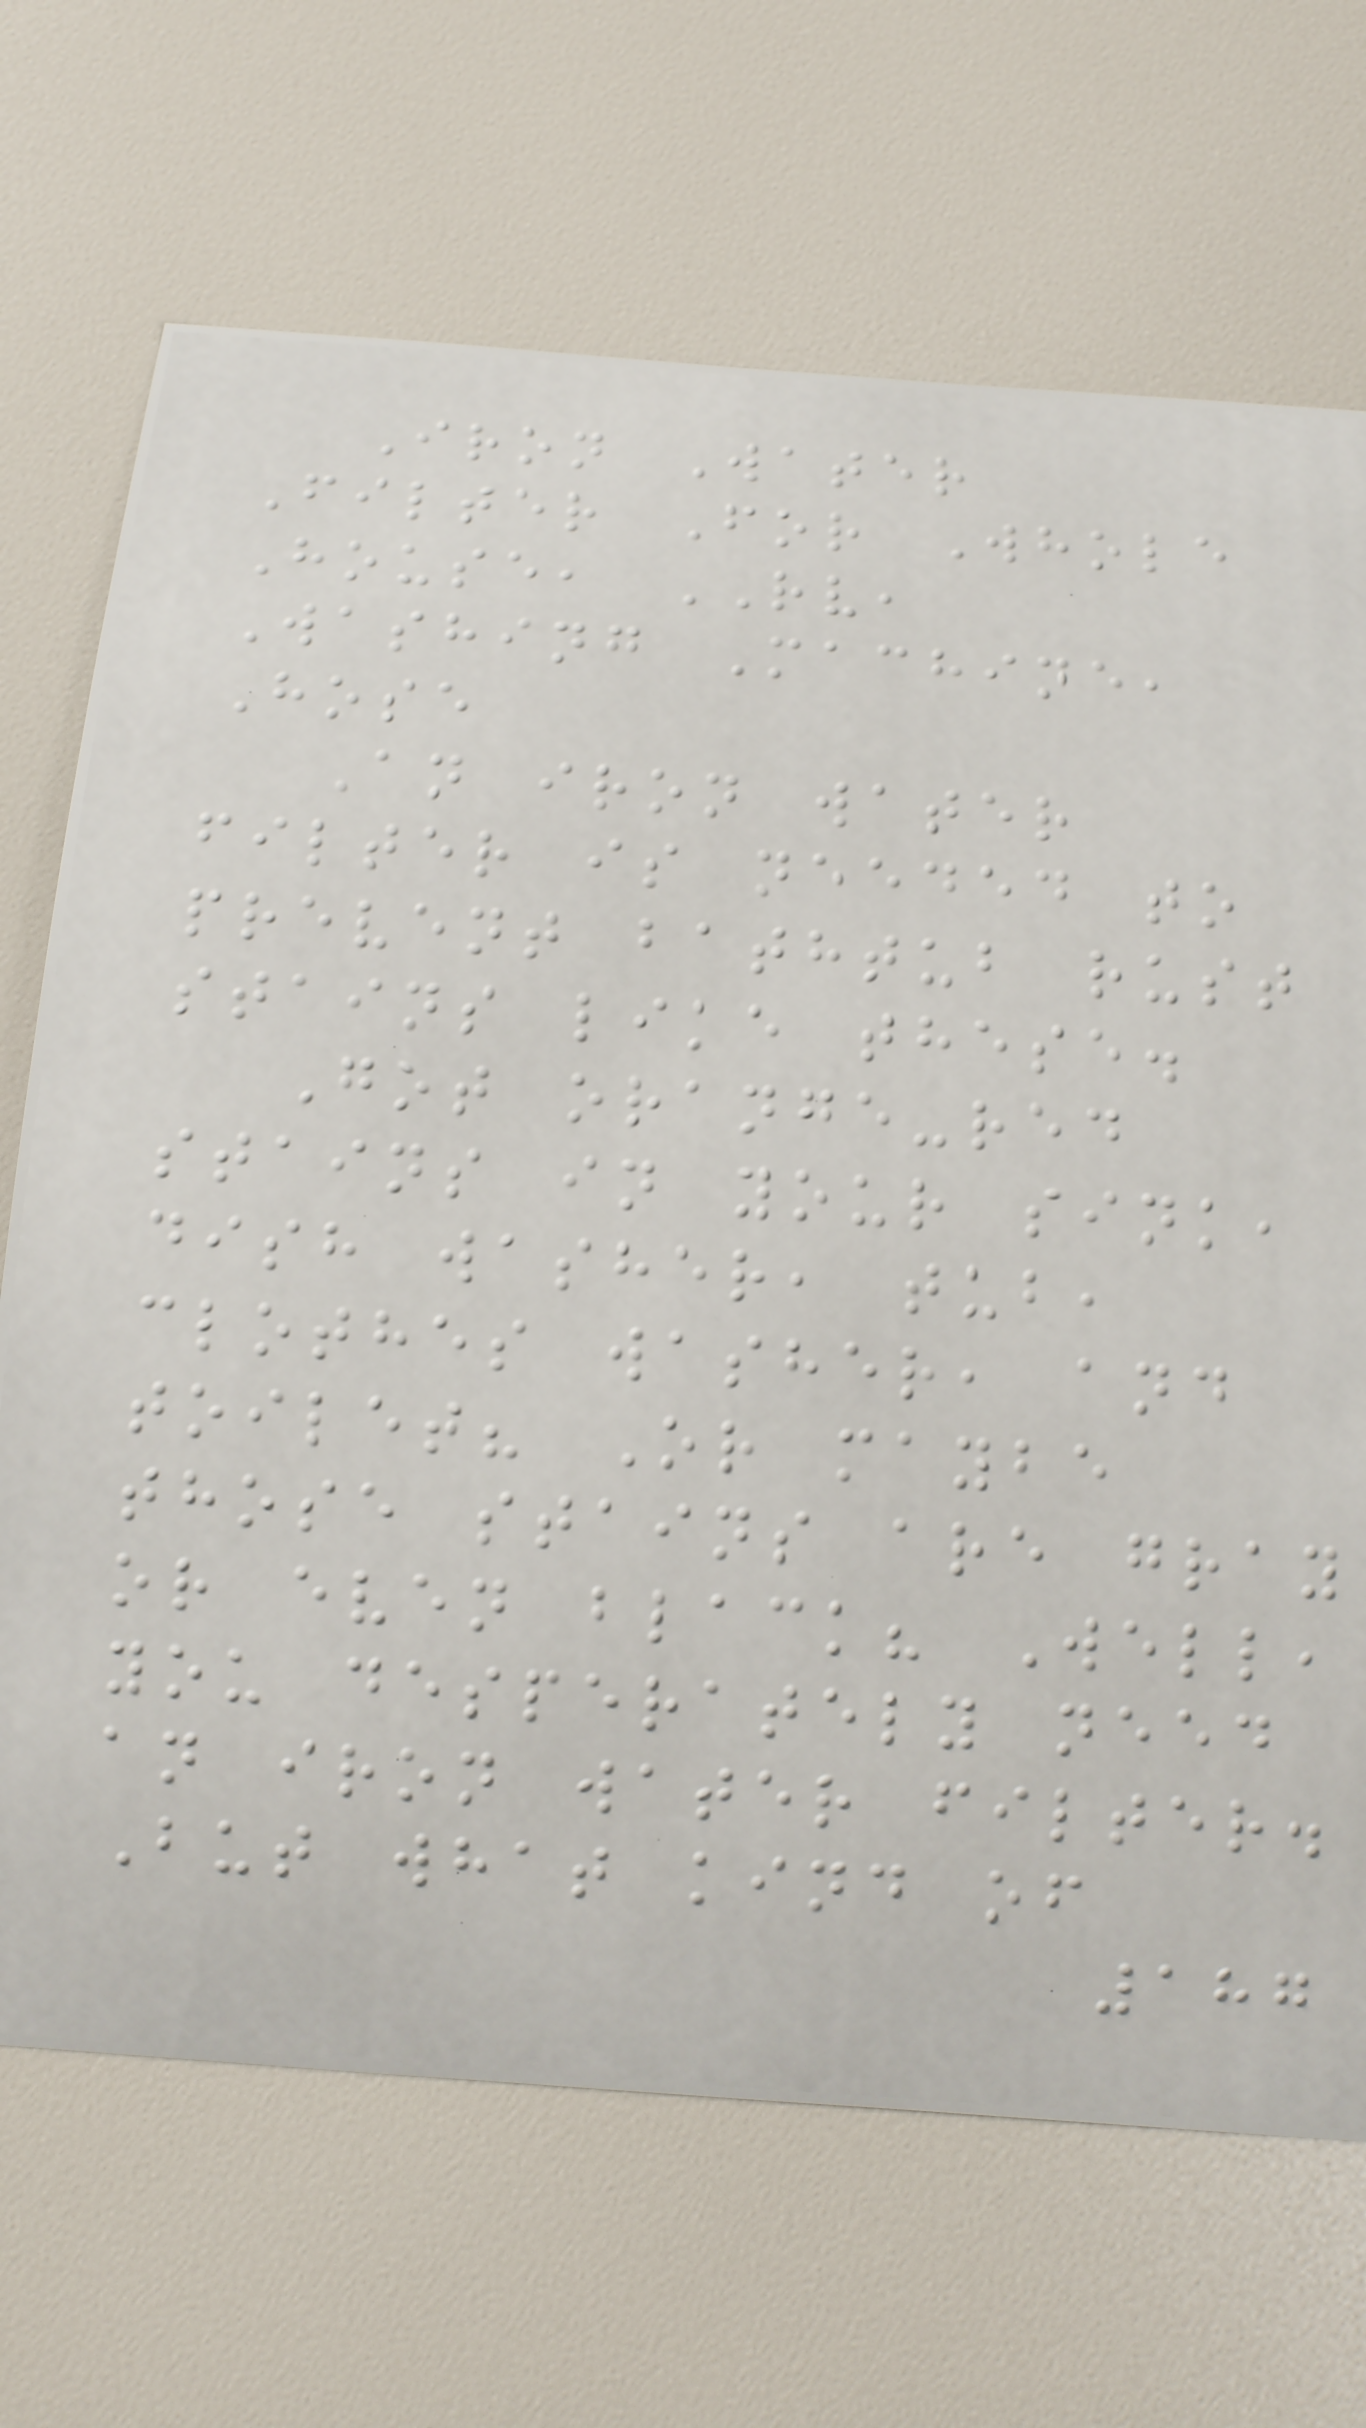Iron Water
Filter For Whole
House, RV,
Washing Machine,
Hose
An iron water
filter is needed to
prevent bathtub rust
stains like these.
Got orange-red
stains in your sink,
dish washer, tub,
clothes washer, and
toilet? Or maybe
those stains are gray
or even black? Well,
you desperately need
an iron water filter.
But what kind of
187
